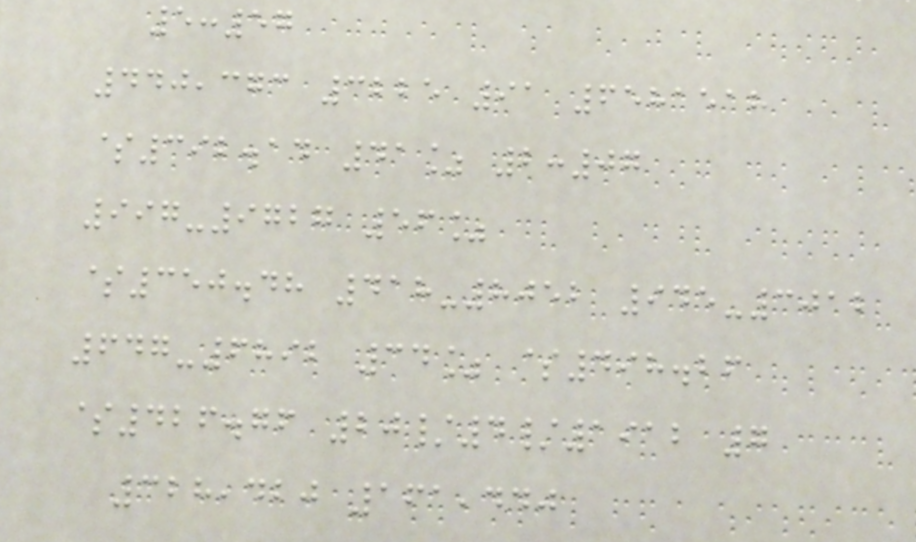5:57
440,373 3225 91 6581518
$392.14 41% 2:07
997-9727 56%
$350.48 418-8052 945-3012
647-6892 34% $498.26
$426.76 20/4/1912 7
328,420 161,440
